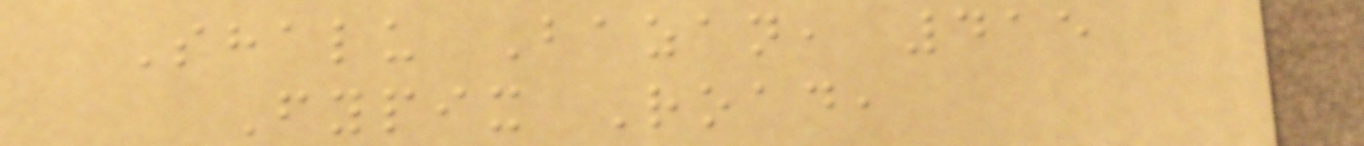Shalu Bazan, 415
Fypix Road,
